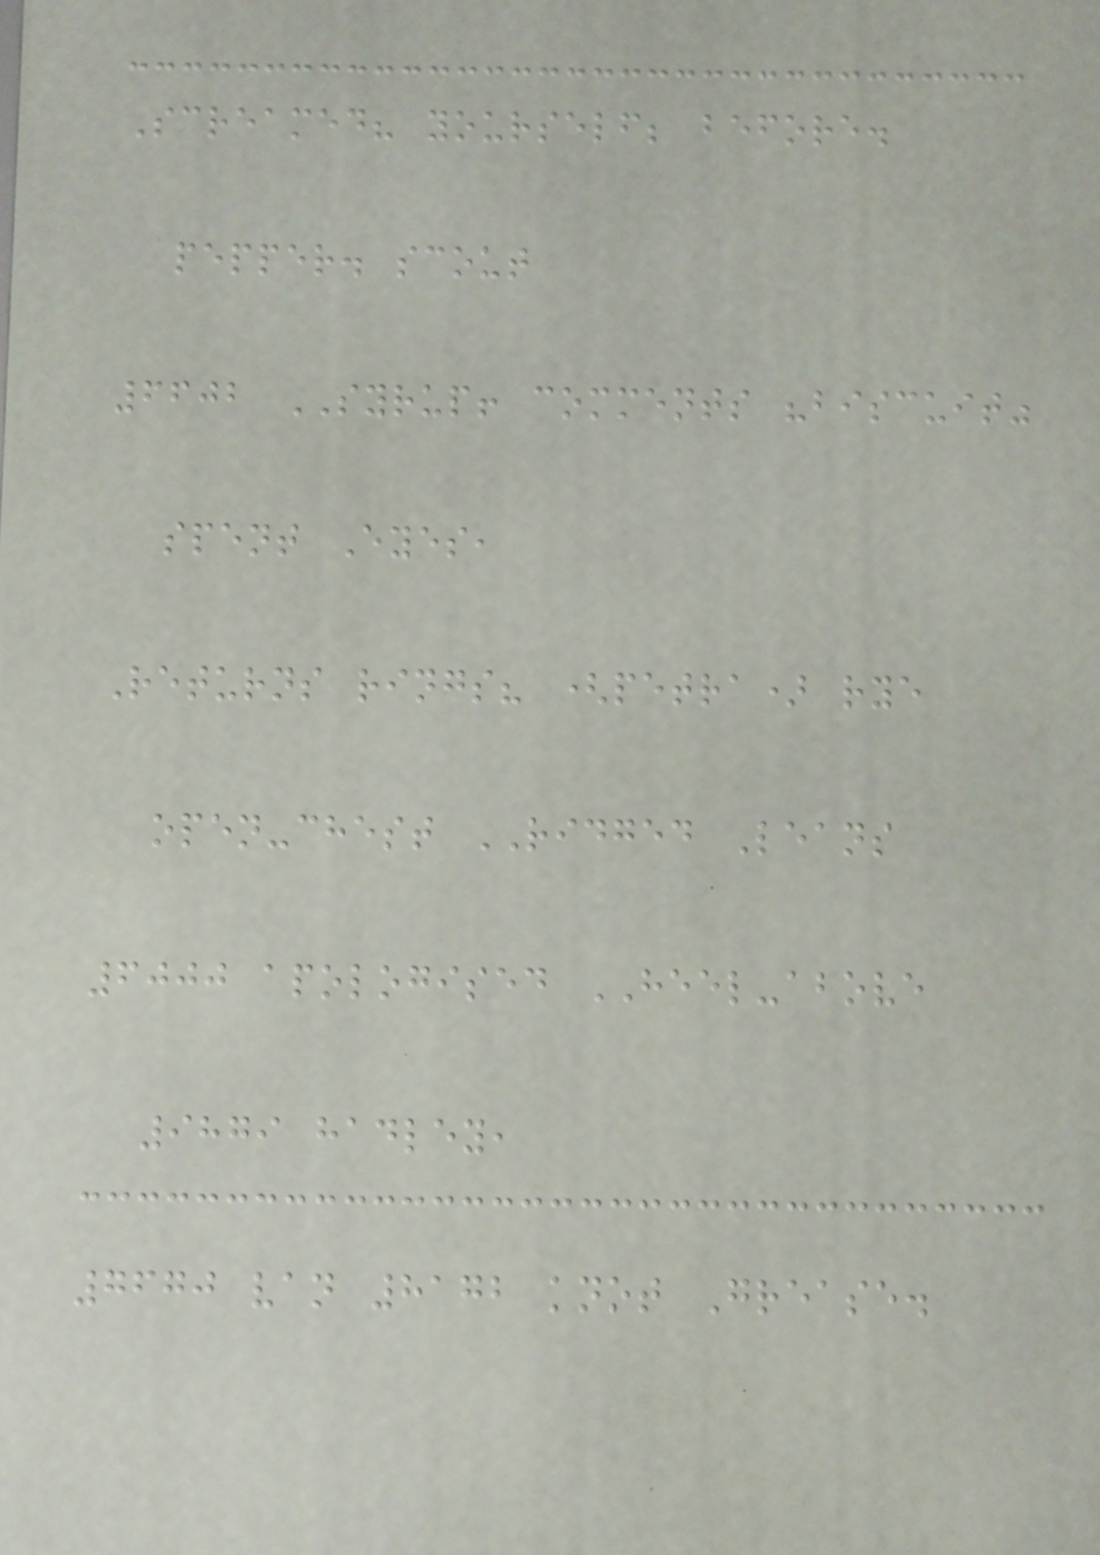Screamed? yourself; before.
pepper. scout
6602 SYRUP! comments "biscuit"
spent Eyes,
Returns rings? (petra) rye
open-chest RIDGED Leans
6000 apologised HEEL-above
9879 hadley,
7670 van 8172 knot Grease.
